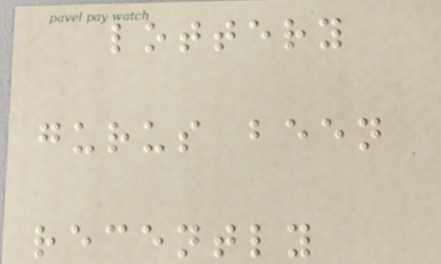lottery
gurus been
recently
